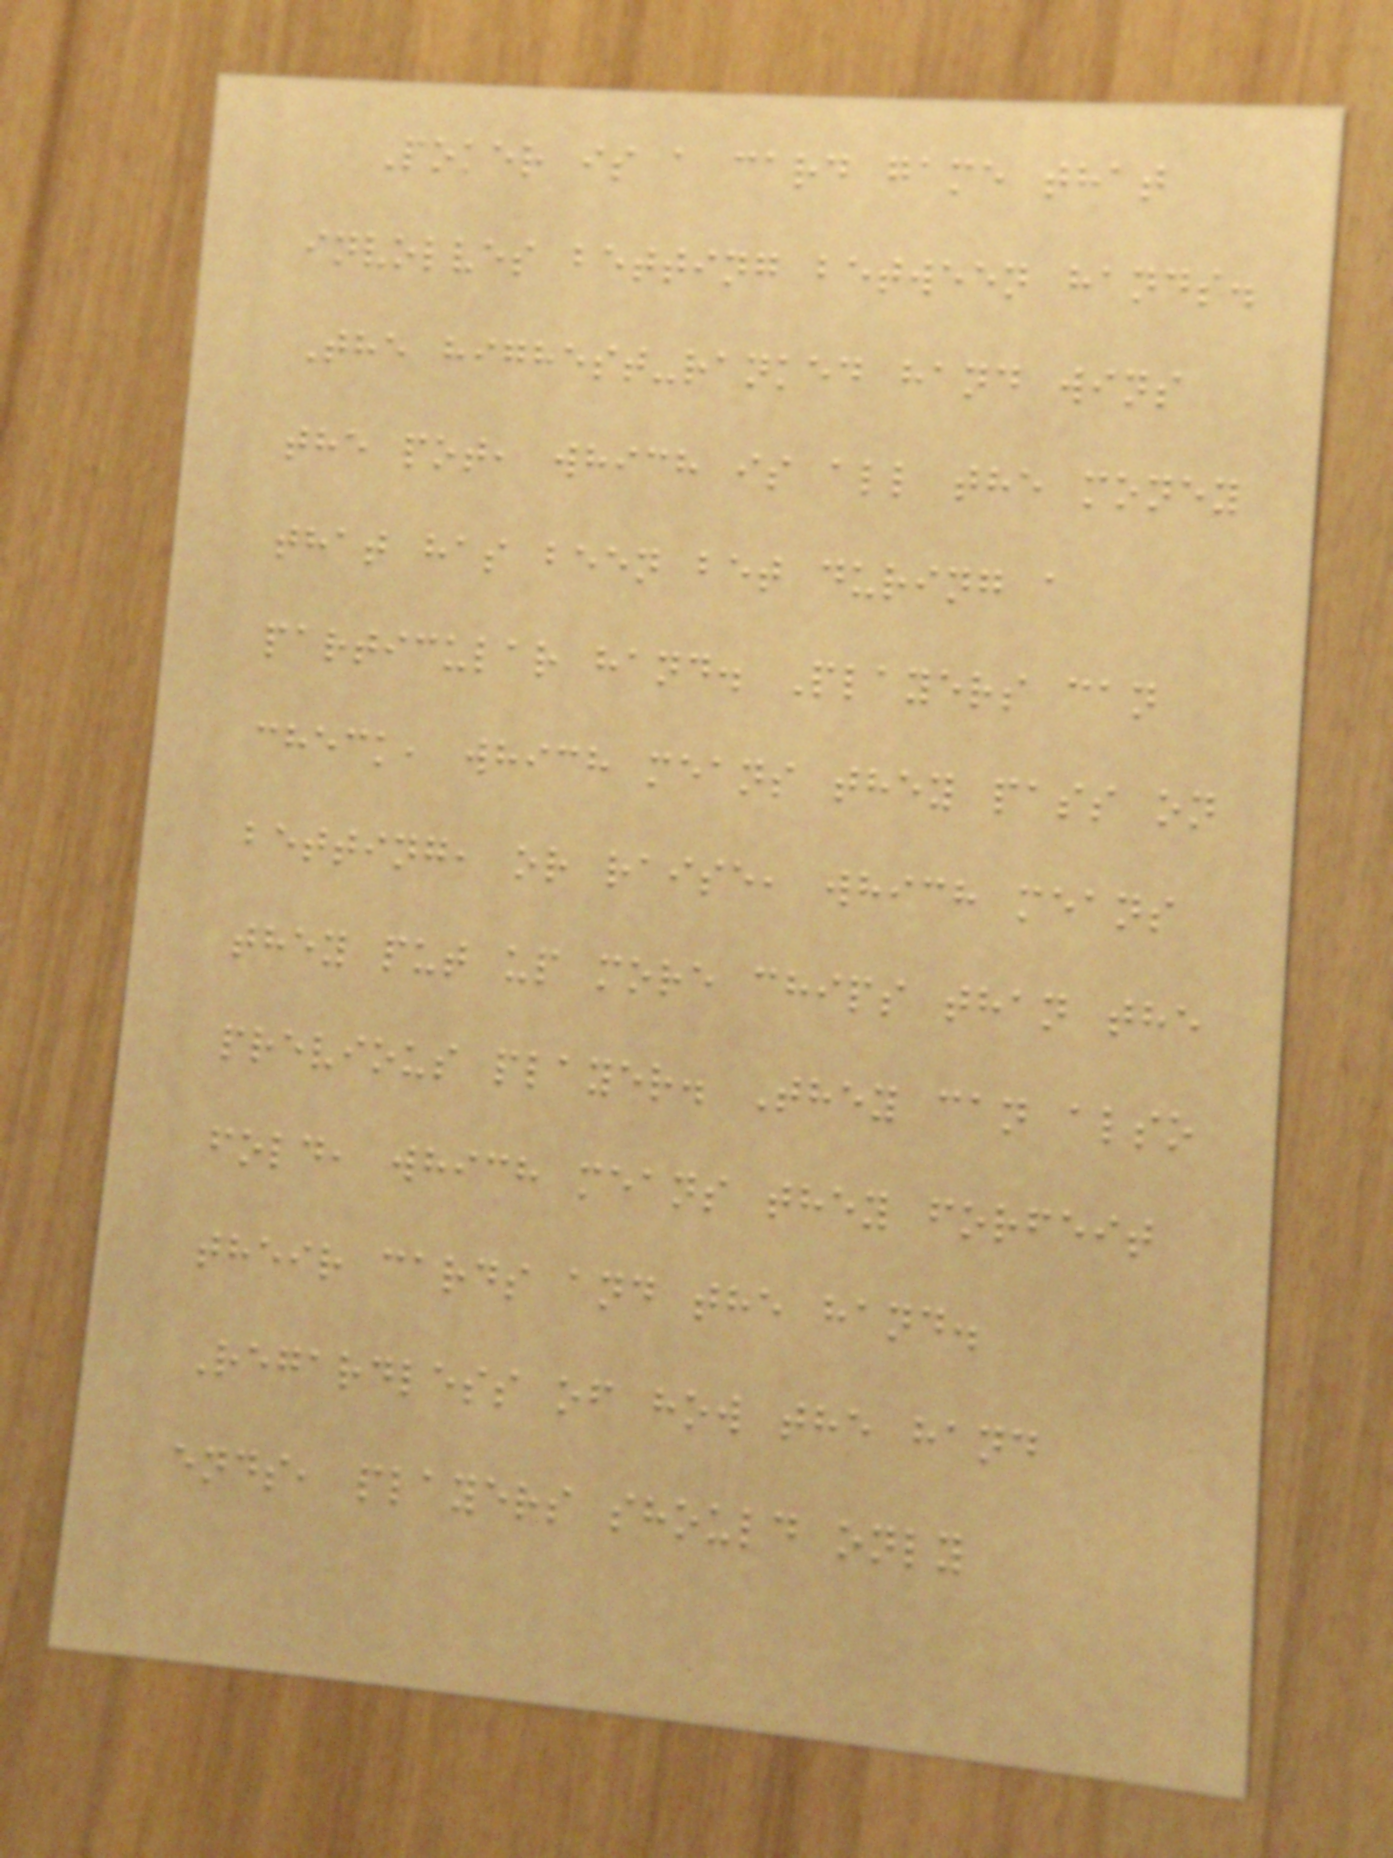Poker is a card game that
involves betting between hands.
The highest-ranked hand wins
the pot, which is all the money
that has been bet during a
particular hand. Players can
check, which means they pass on
betting, or raise, which means
they put up more chips than the
previous player. They can also
fold, which means they forfeit
their cards and the hand.
Regardless of how the hand
ends, players should only
